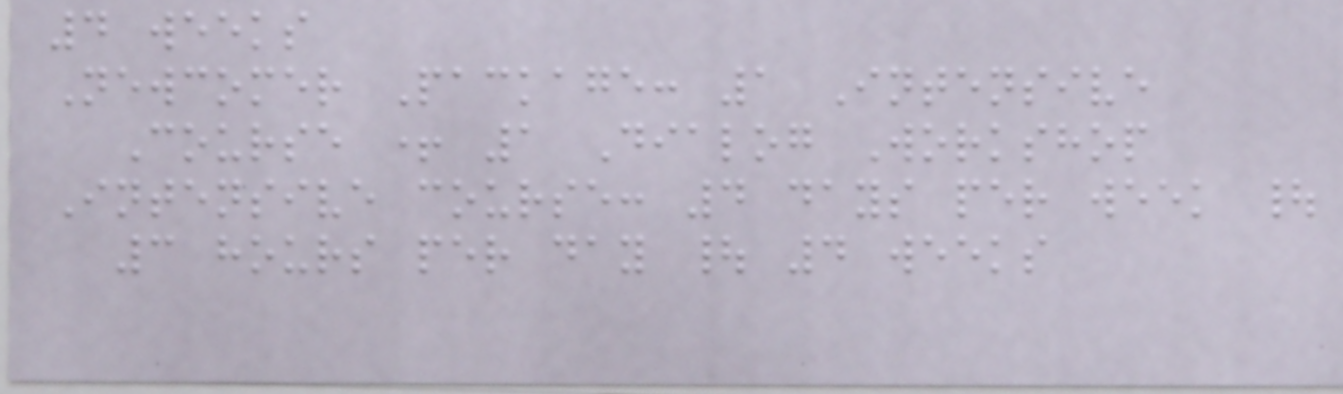4 weeks
Newcomer Package: 1 Intensive
Course + 1 Dialog Workshop
Intensive course: 4 days per week |
3 hours per day | 4 weeks
